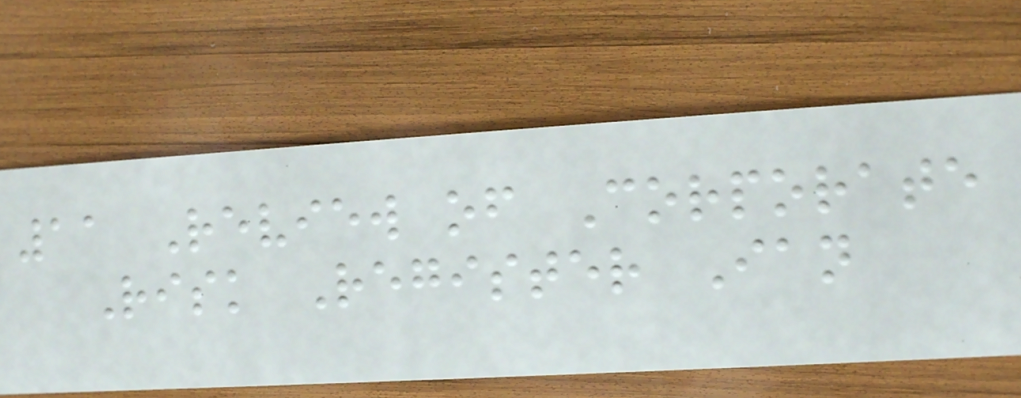11 Review of Corporate
Risk Register Ian
